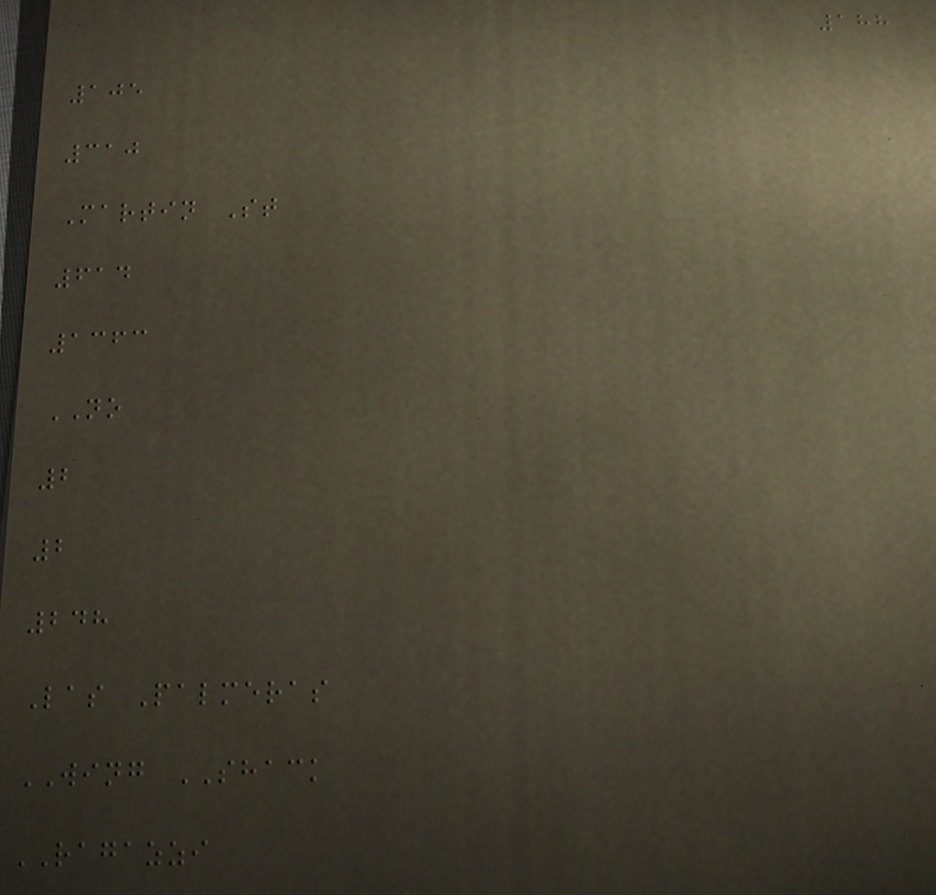188
105
310
Martin St
614
1363
NO
2
2
248
Las Palmeras
WING SHACK
RAGAZZI
